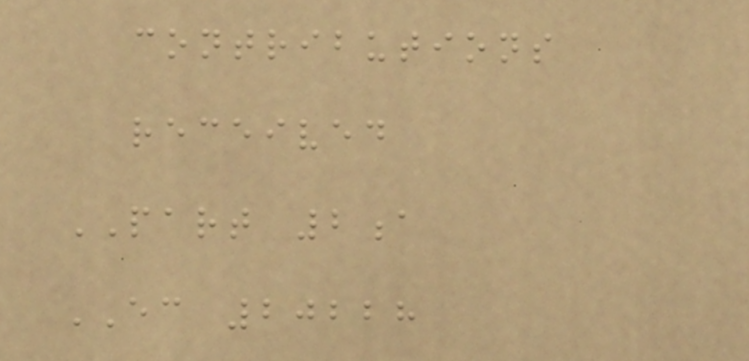contributions
received
PART 2a
EC 20228
